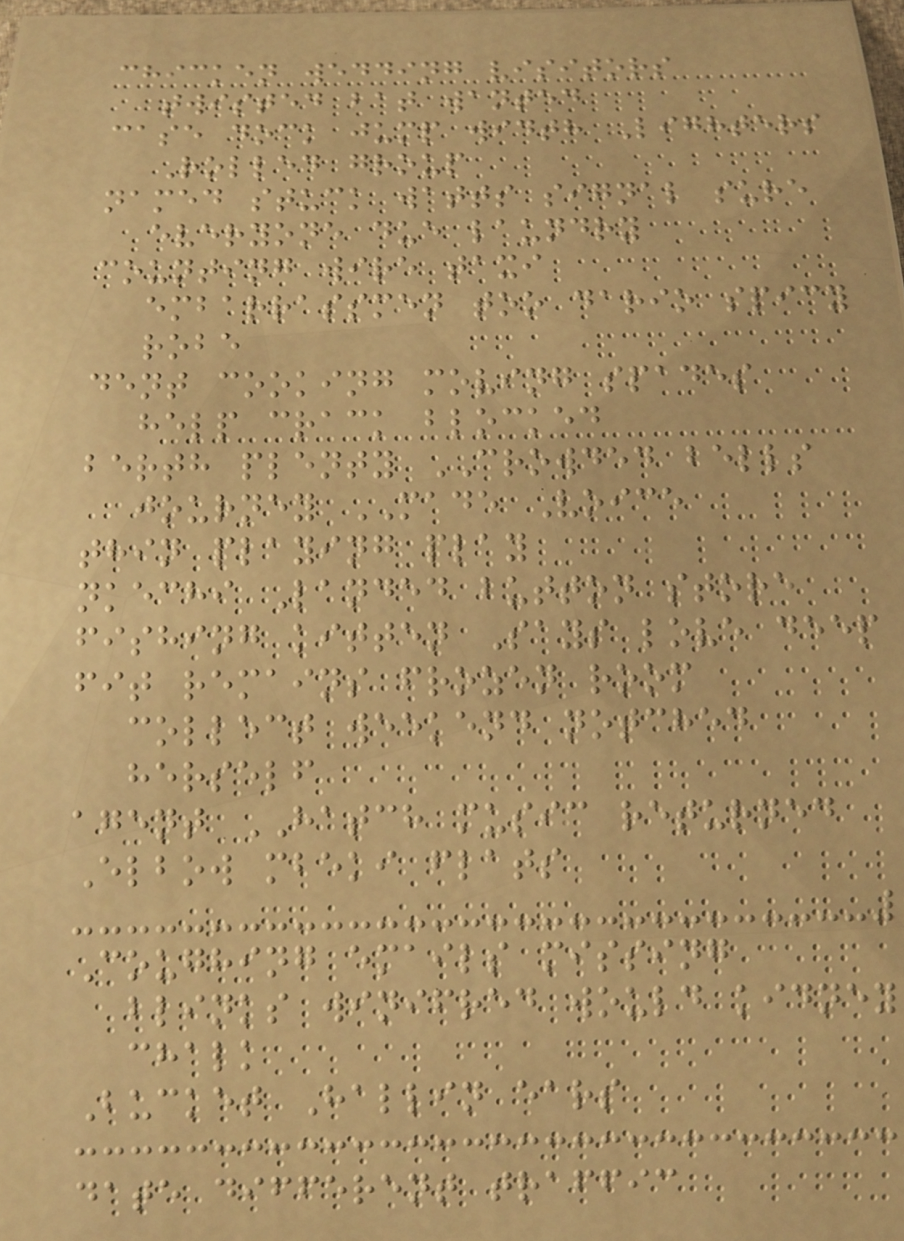chicken wedding visitors
twisted bat wanted
case dock jump width Lighters
Rolled group
named stuck watts signal sure
everyone due laundry
counting wire taxi
embarrassmen too dario spicy
robe
dent cooking moving spades
help crack blocked
berth plenty CROWDED bells
journey MADE Voice
thin playing play
nkechi Landed button store
fishing kitten Says love deep
fit remains frozen room
collect weekend notched
herself
agent HATCH music returned
Elbow mbeki flats
Coughing emails missing
blinks winifred would kidney
chalk
Bucket Hallin ears
date different traffic
